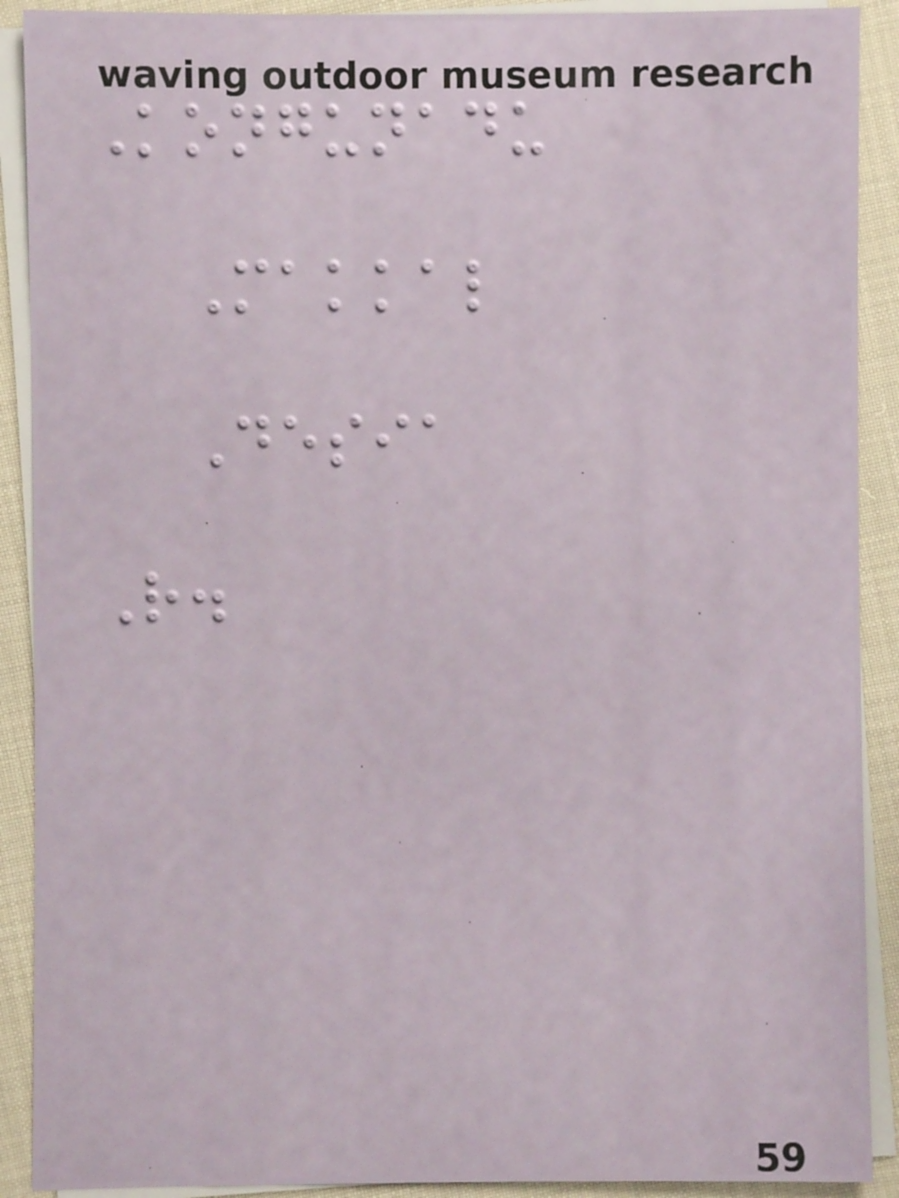Kongunadu
Makkal
Desia
R.
